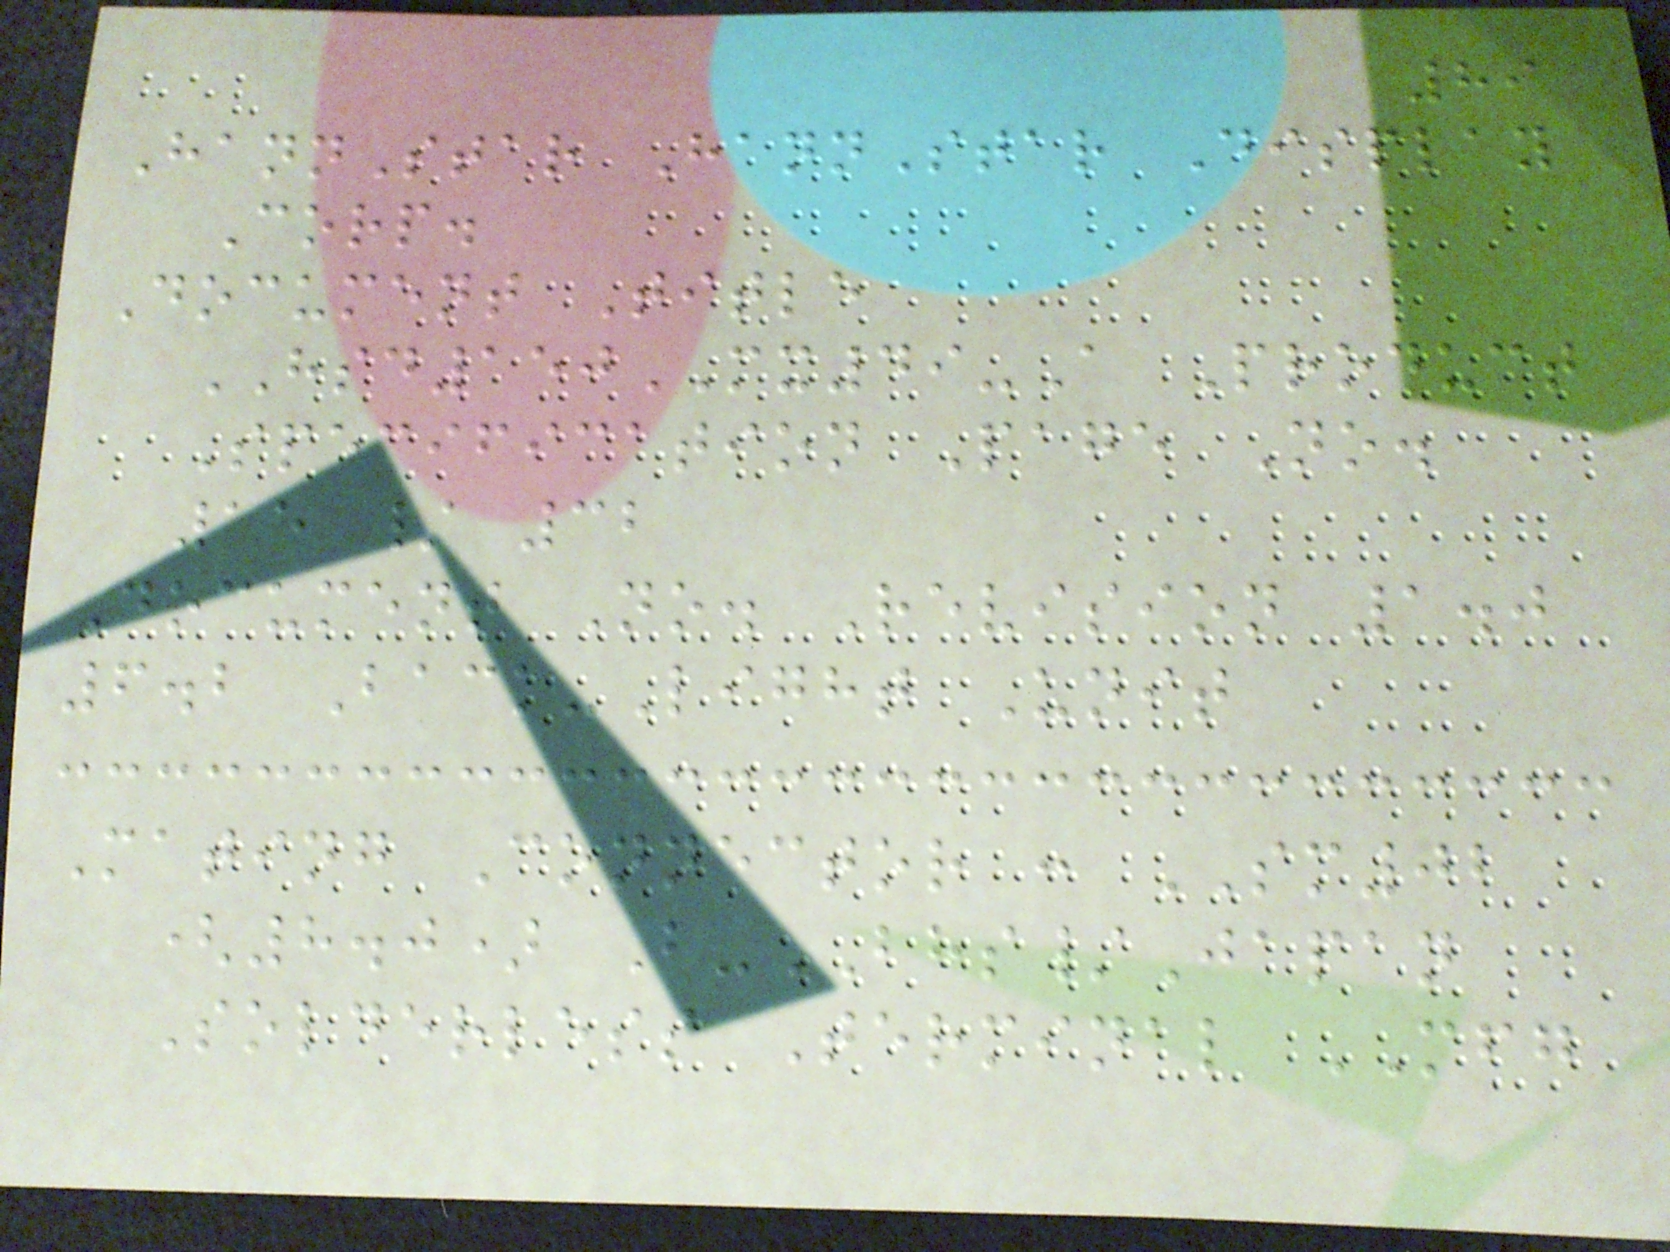89
HannStar HannStar Display
Corp.
Document Title
HSD150MX49-A Product
Specification Page No.
15 / 32
Document No. Revision 1.0
6.2 Back-Light Unit
Mating Connector : SM02
(8.0) B-BHS/Japan
Solderless Terminal MFG
